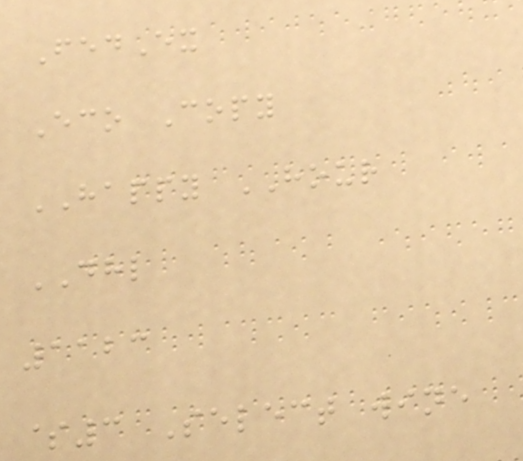FedEx
Eco Copy
HAPPY HOUR
DHL
1123
$3 Select wine
